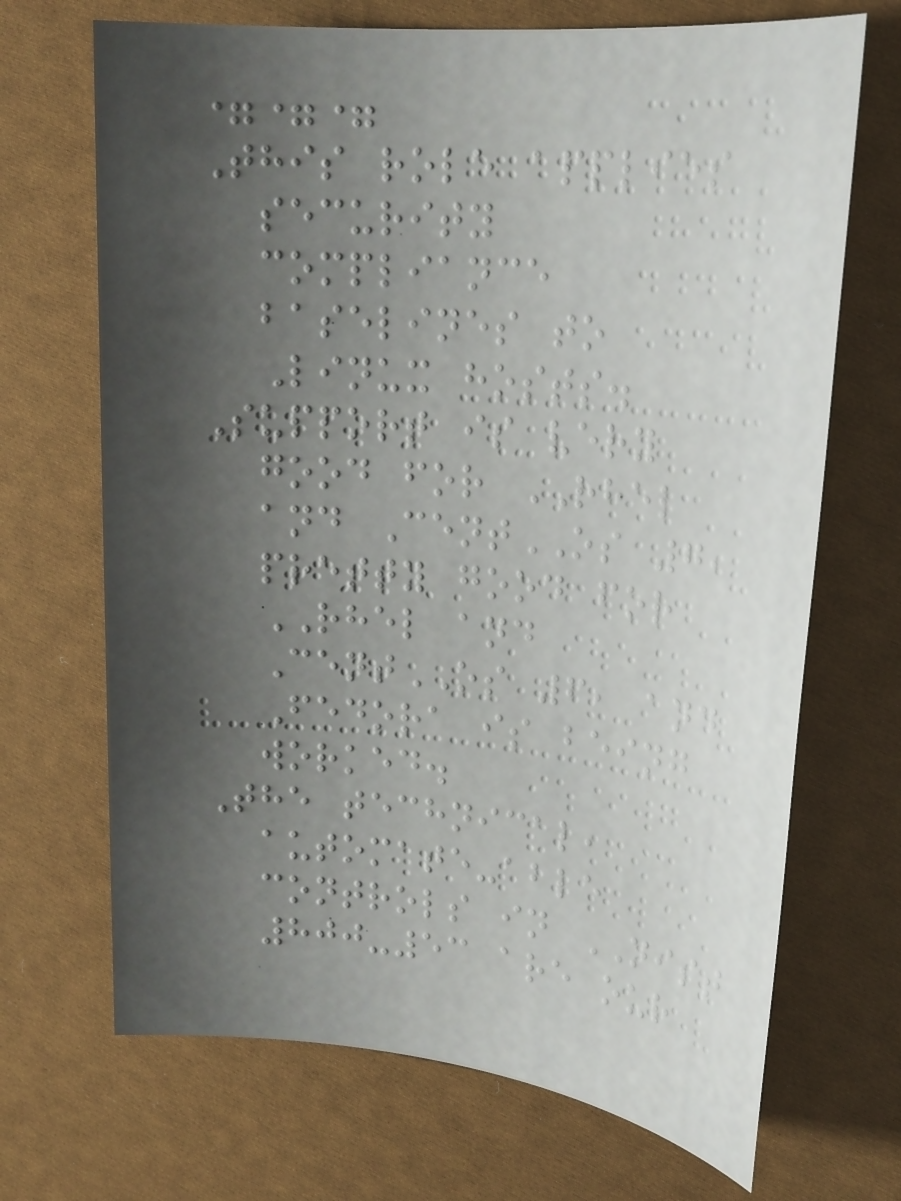===
This role applies
security
compliance
baselines to
Linux hosts.
Support is very
good for RHEL
and CentOS 7,
pretty good for
RHEL and
CentOS 6, and
Fedora is being
worked.
The technical,
automate-able
controls in NIST
800-53 are our
